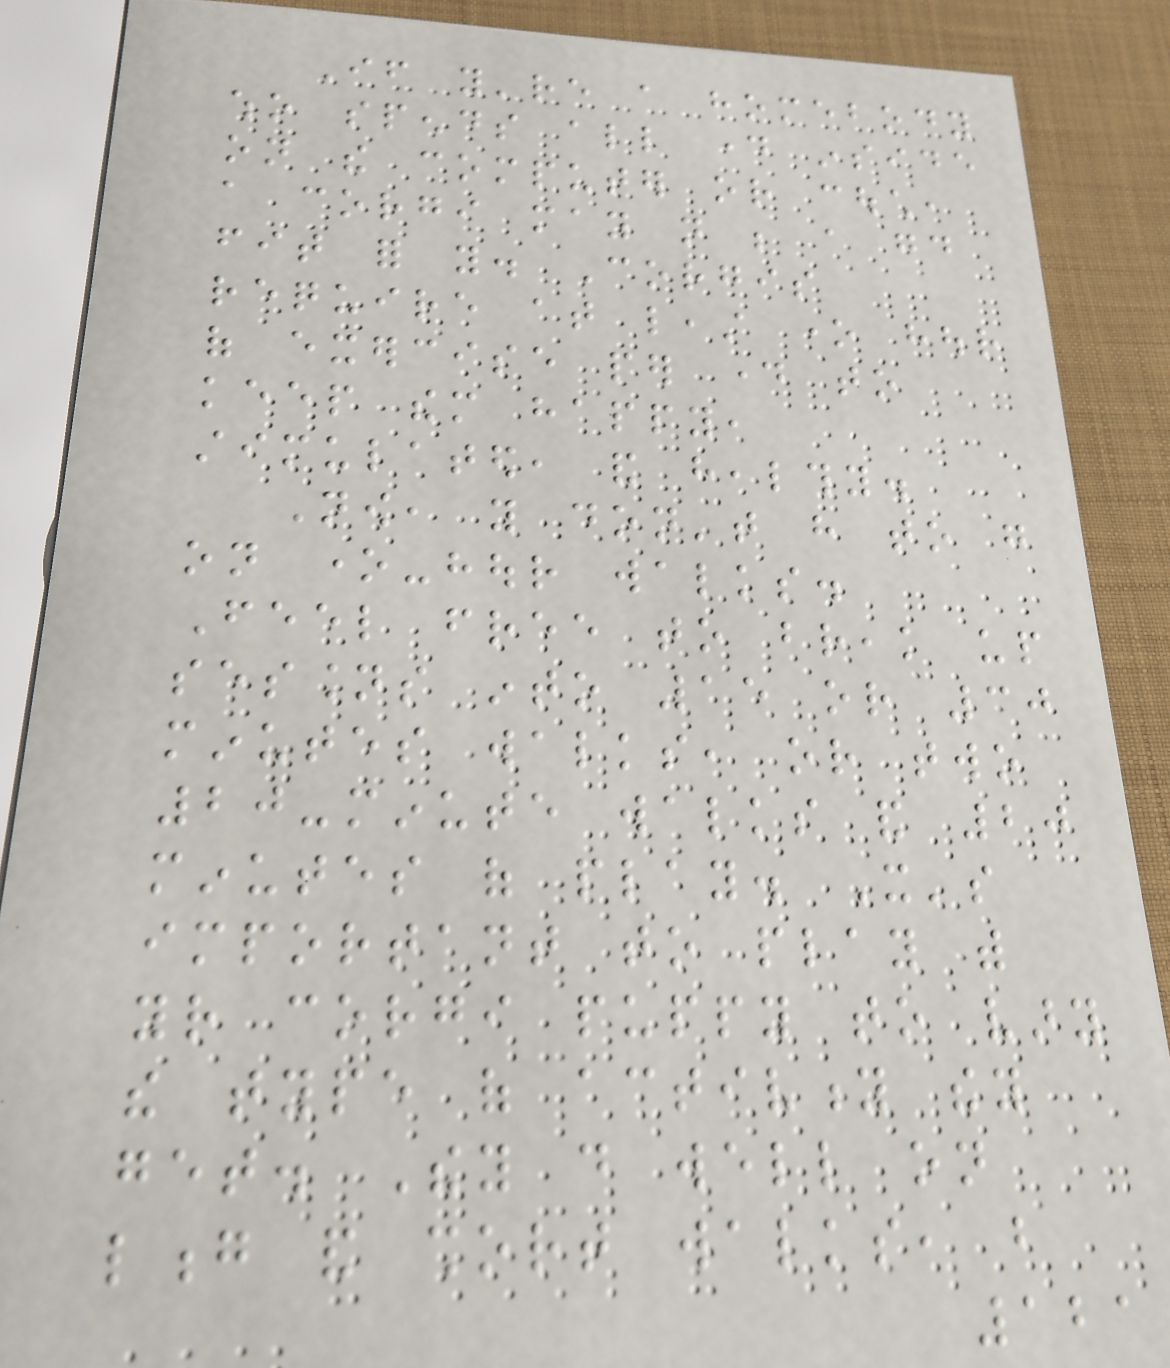If you're a homebody
who spends all day inside
on the computer or couch,
a corgi may not be a good
fit for you. Corgis
require at least one hour
of exercise per day to
keep them happy,
stimulated, and healthy.
Now, you don't have to go
on one-hour walks.
Feel free to break up
sessions into 15 or 30
minutes walks, or two
20-minute walks and 20
minutes of play. It's
important to play with
your corgi puppy to vary
the type of activity they
get. They do well on
long and short walks, but
121
